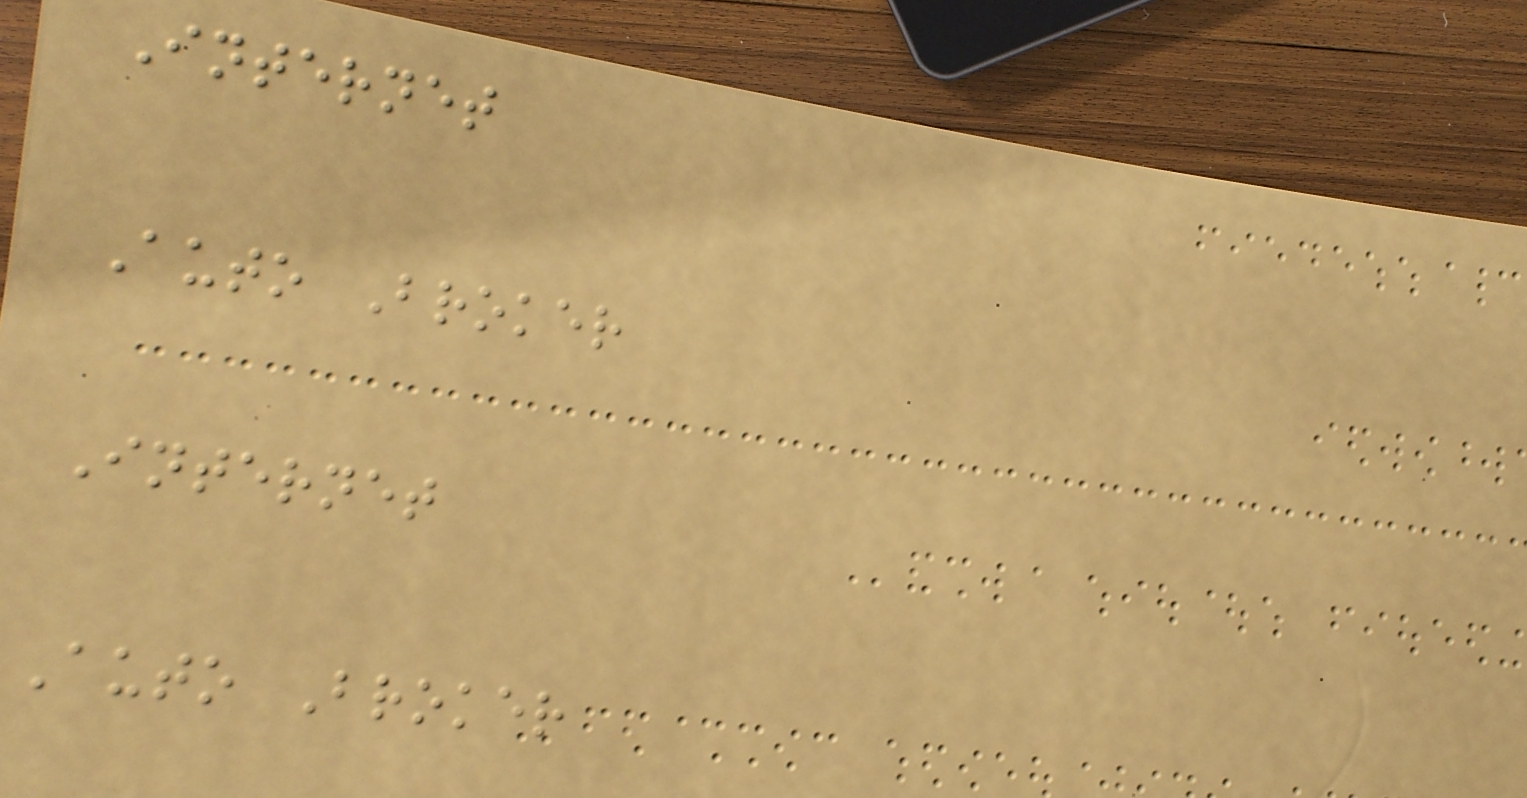Internet
Auto Broker
Internet
Auto Broker
